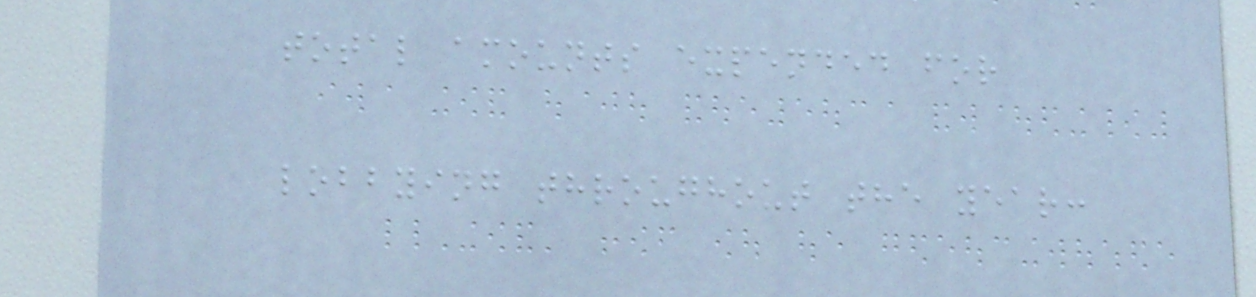total amounts expended for
lobbying throughout the year:
